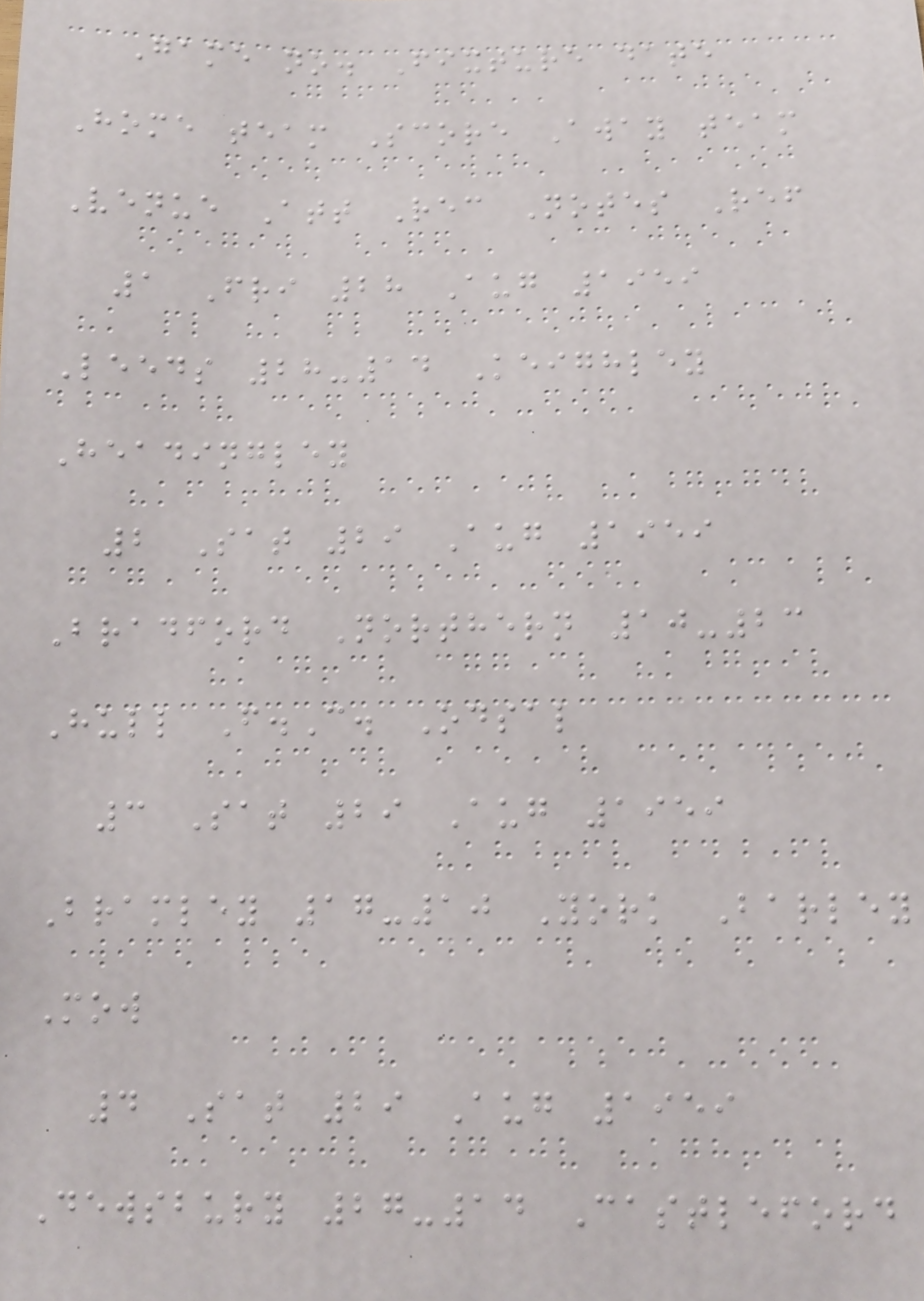Game no. Fixture date
Home team Score Away team
Venue Att Rec Notes Ref
1 Fri 28 Aug 1959
Leeds 28-14 Keighley
Headingley
2 Sat 29 Aug 1959
Bradford Northern 10-23
Hull F.C. Odsal
3 Sat 29 Aug 1959
Bramley 17-10 York Barley
Mow
4 Sat 29 Aug 1959
Dewsbury 27-14 Castleford
